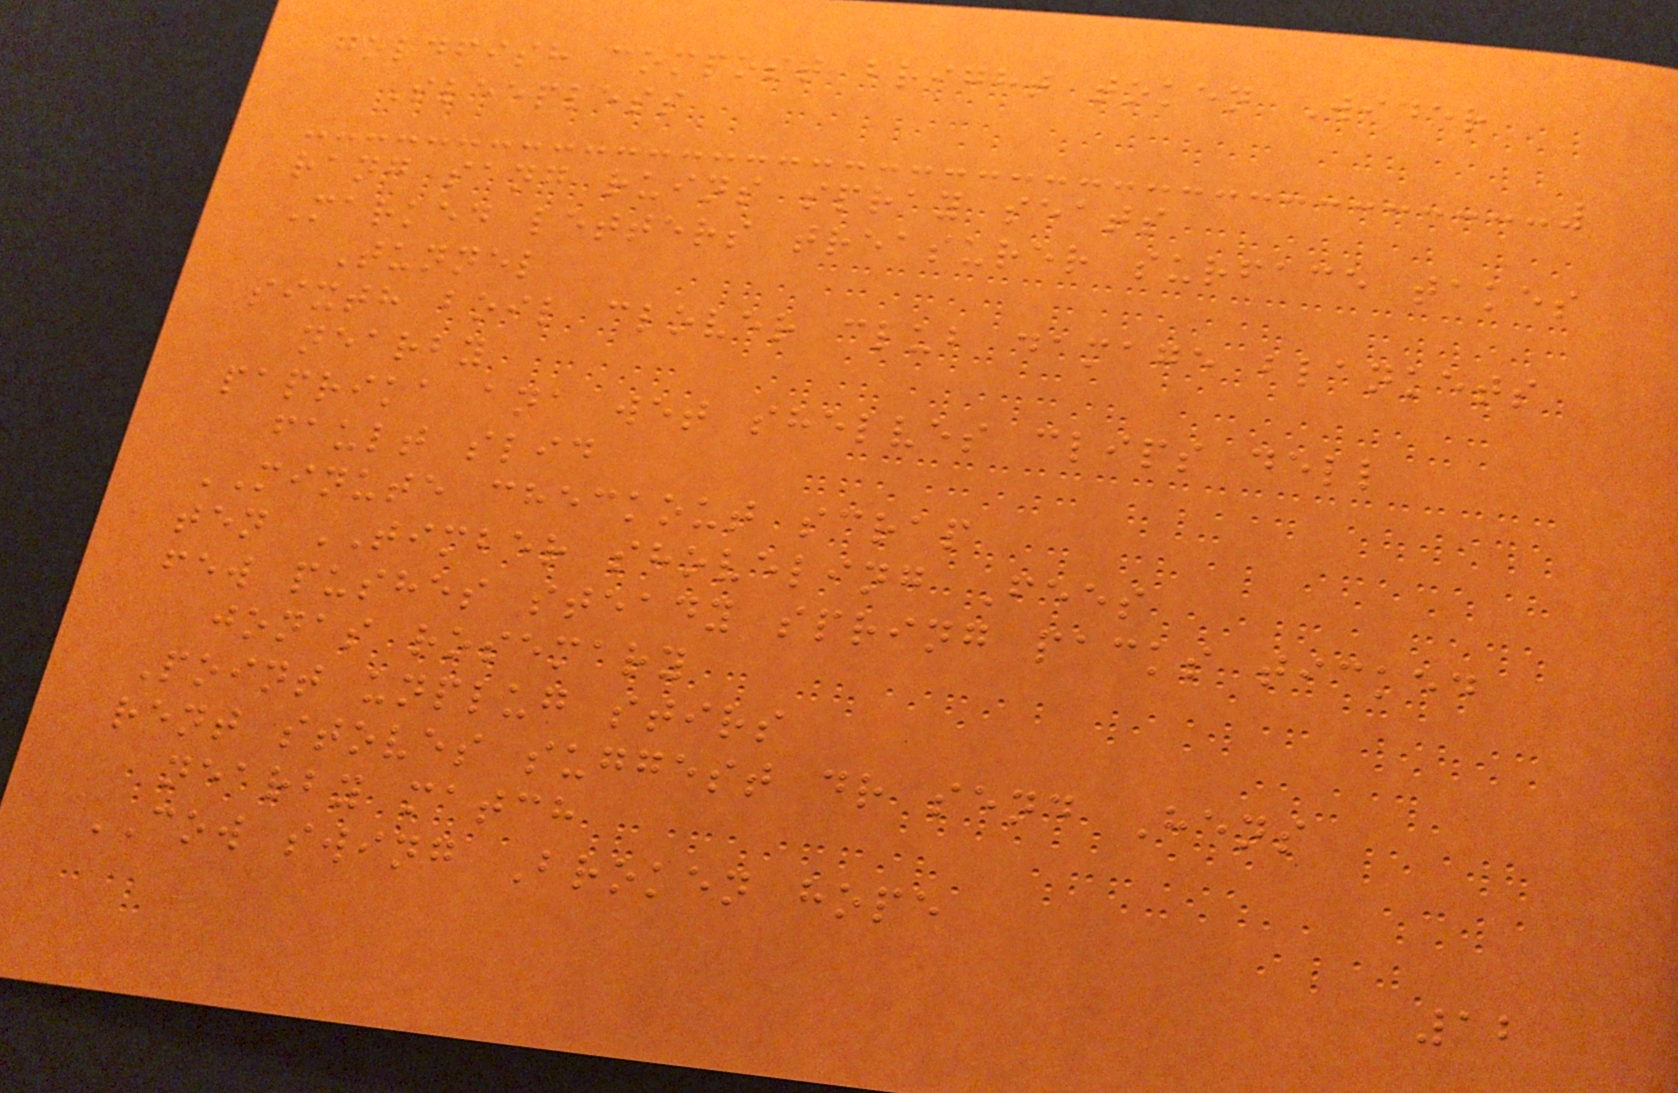goldfish compost bright token Wider
Sleepless
rang sang ruins spray seats
Marked letters treasurer surface takes
Tunnel
sixth boil clover club damage blankets
nearby
paprika ana wet shelves clips dell
fault slid
MINUTE checkout scrap
ten TIMBER shoveling Fees
few pushes steady spring packs ticked
jonas rosemary
Point unplug stirs
rent stoves suggest dr send Hens
nearby match
COW swing Broken hope
12
